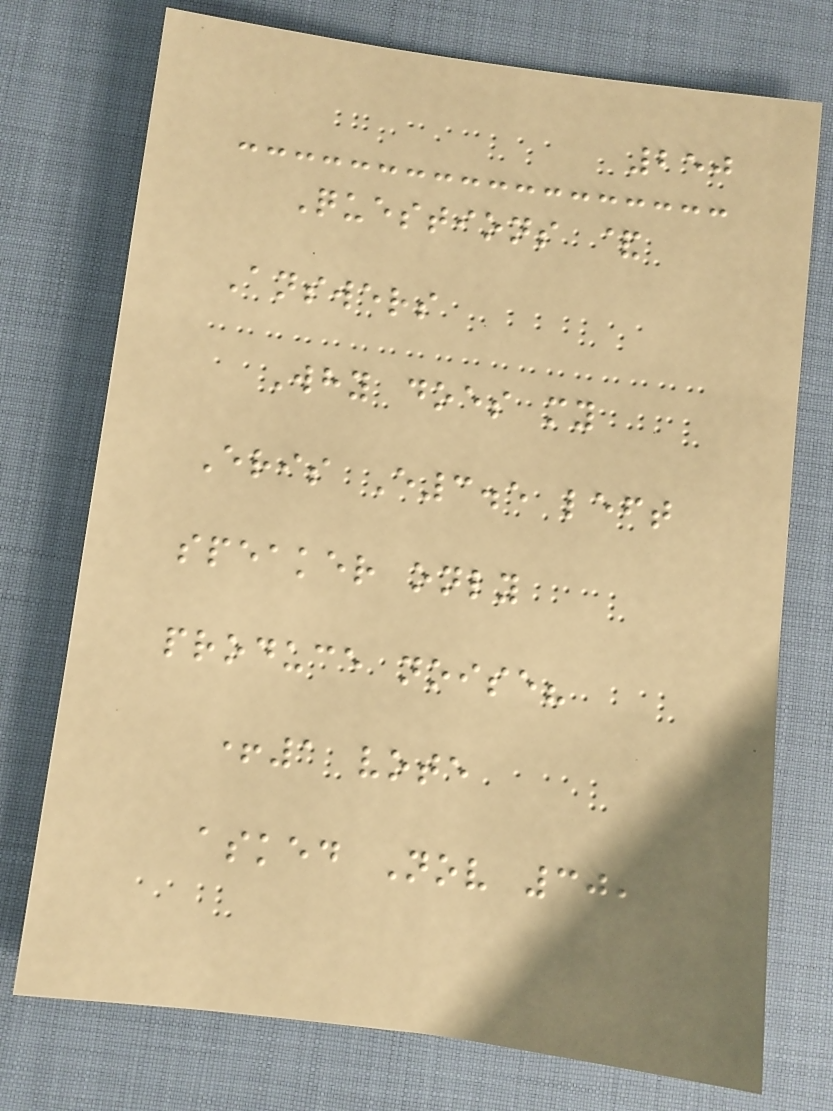250
Questions &
Answers
Why does my
Eris E3.5 left
speaker only
produce noise?
+1 vote
asked Nov 30,
